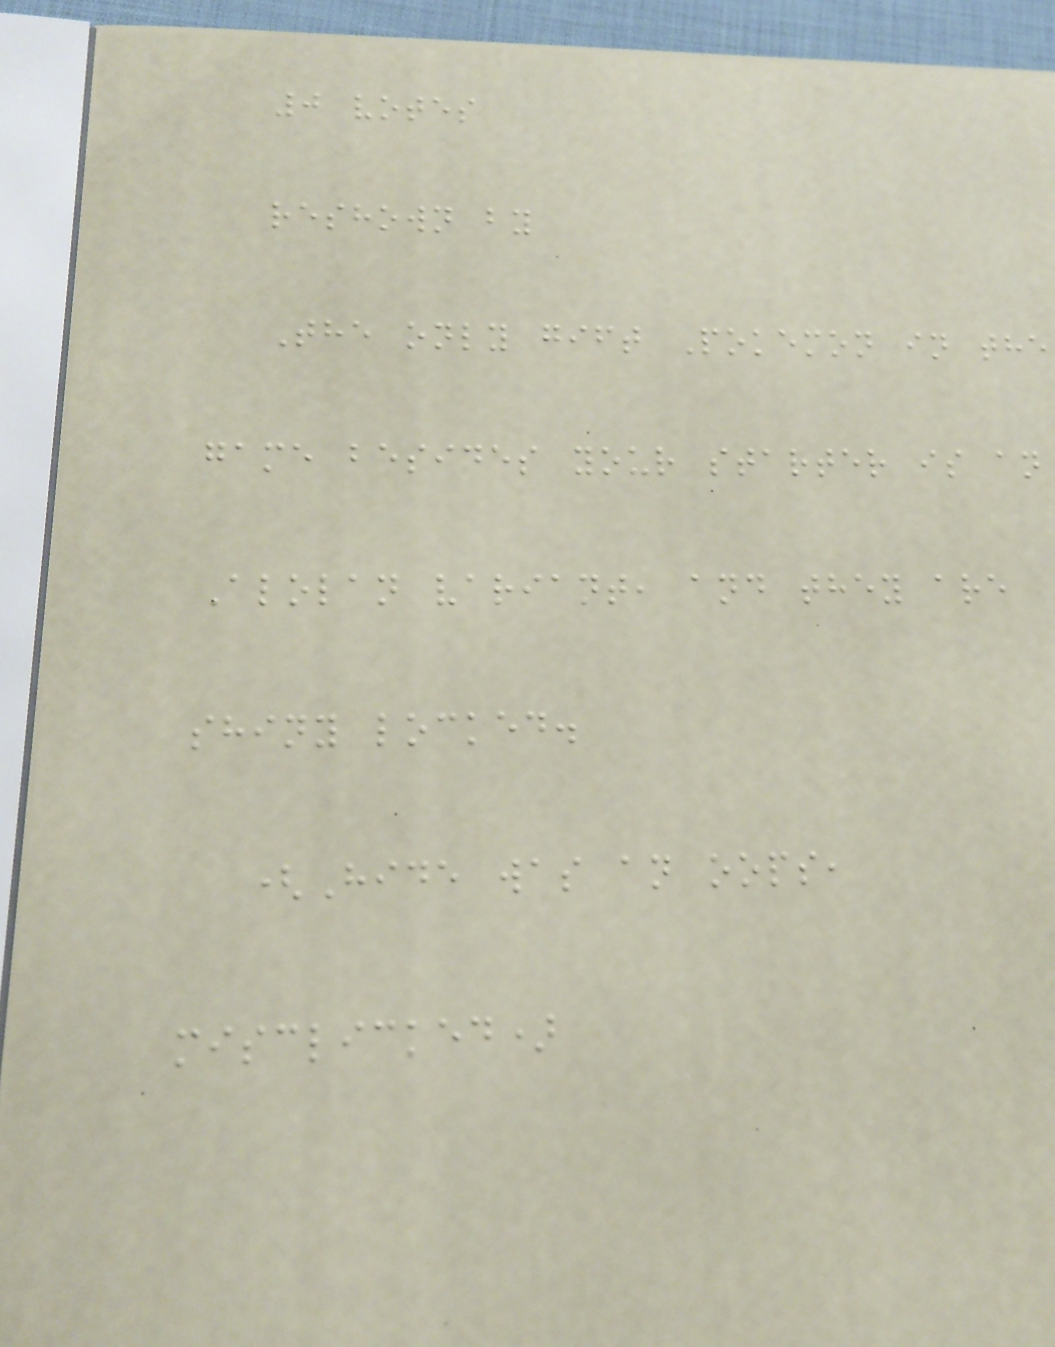0 votes
reshown by
The only gift Pokemon in the
game besides your starter is an
Alolan variant, and they are
shiny locked.
(Hide was an oops,
misclicked)
